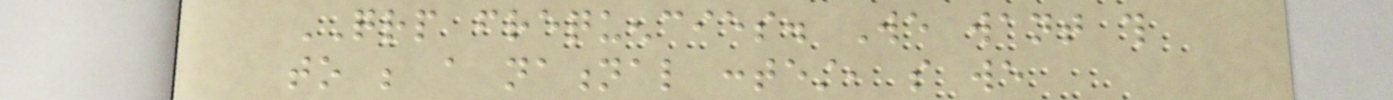QRP frequencies. We want this
to be a national contest, so we
